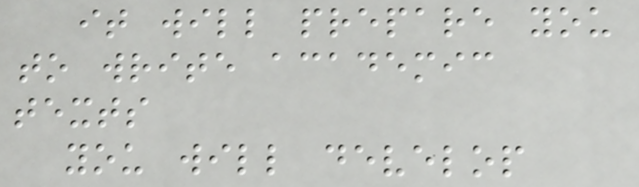it will prepare you
to write academic
texts
you will develop
